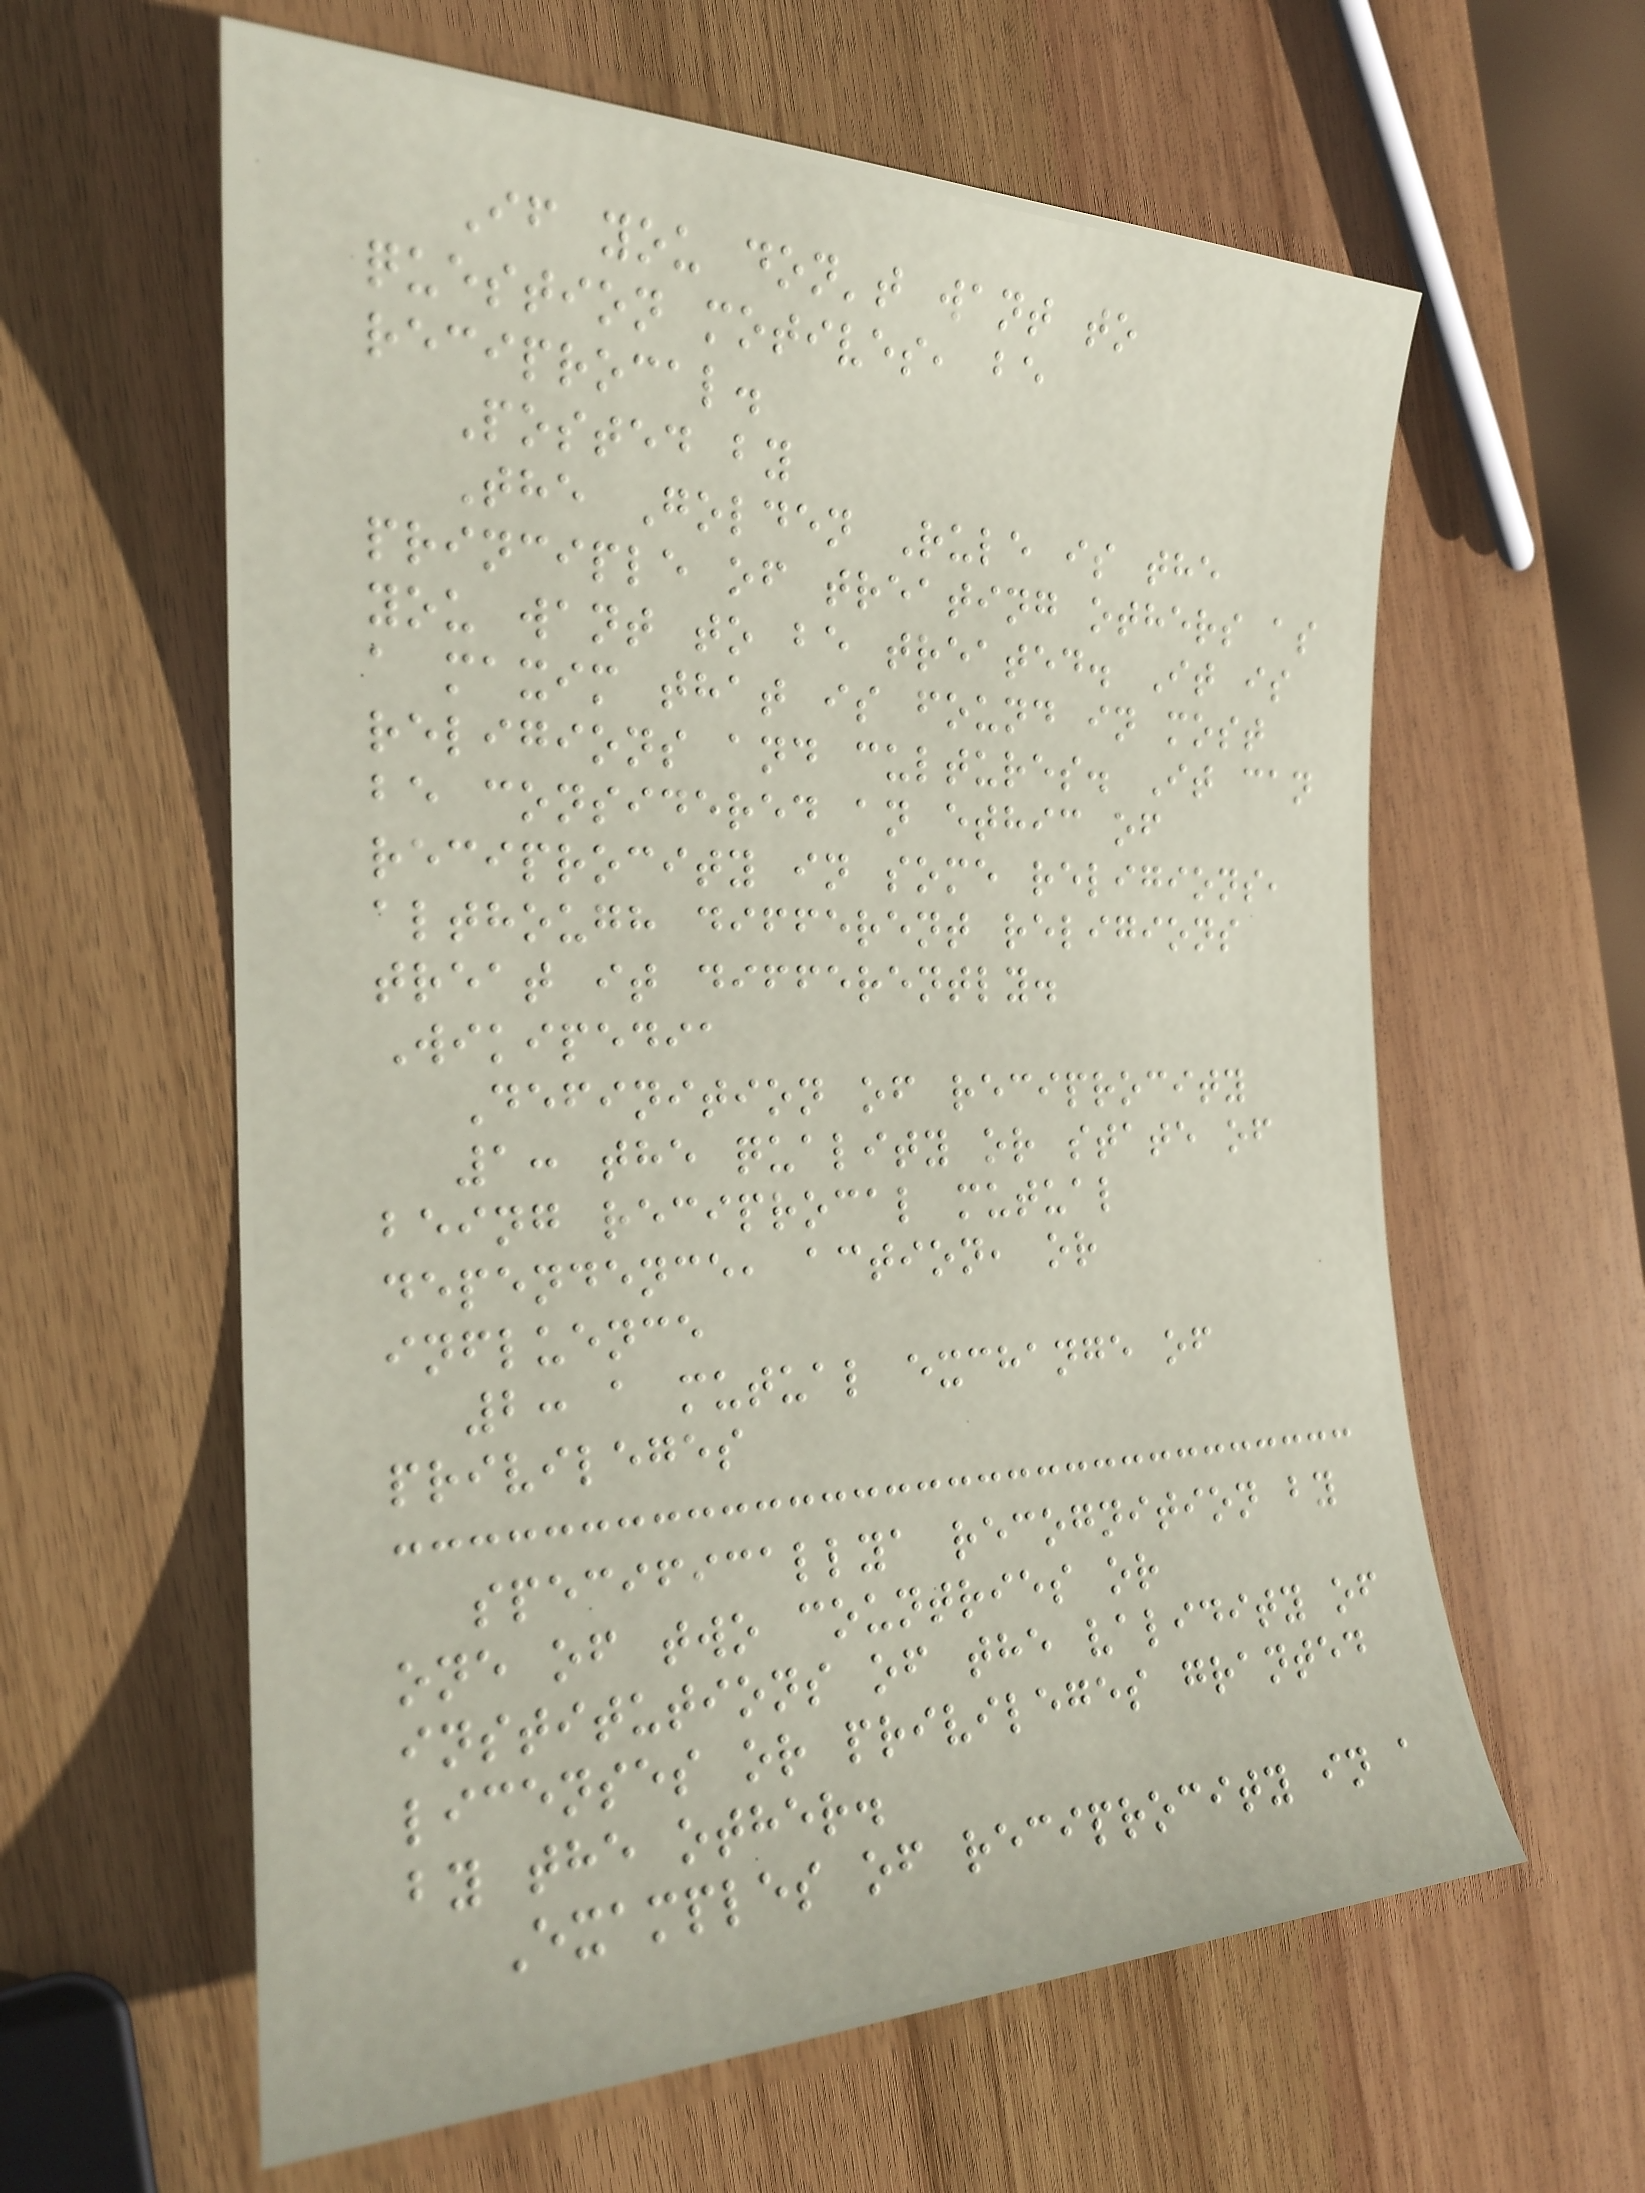If you don't want to
question motives, be
reciprocal.
Posted by
The Golden Rule is the
principle of treating others as
you want to be treated. It is
a maxim that is found in most
religions and cultures. It can
be considered an ethic of
reciprocity in some religions,
although different religions
treat it differently.
Wikipedia
Definition of reciprocity
1: the quality or state of
being reciprocal mutual
dependence, action, or
influence
2: a mutual exchange of
privileges
specificallya recognition by
one of two countries or
institutions of the validity of
licenses or privileges granted
by the other.
Examples of reciprocity in a
